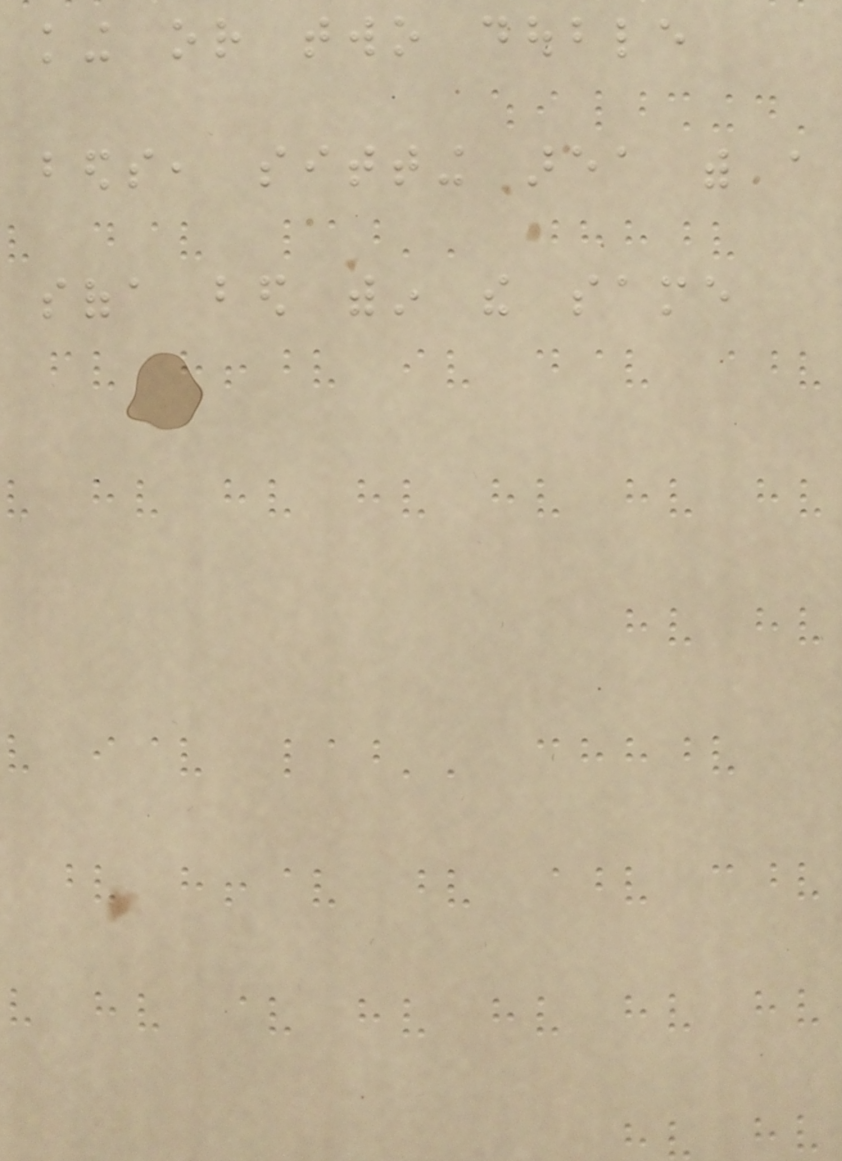king or two double
beds, sitting area with a
sofa bed within the same
